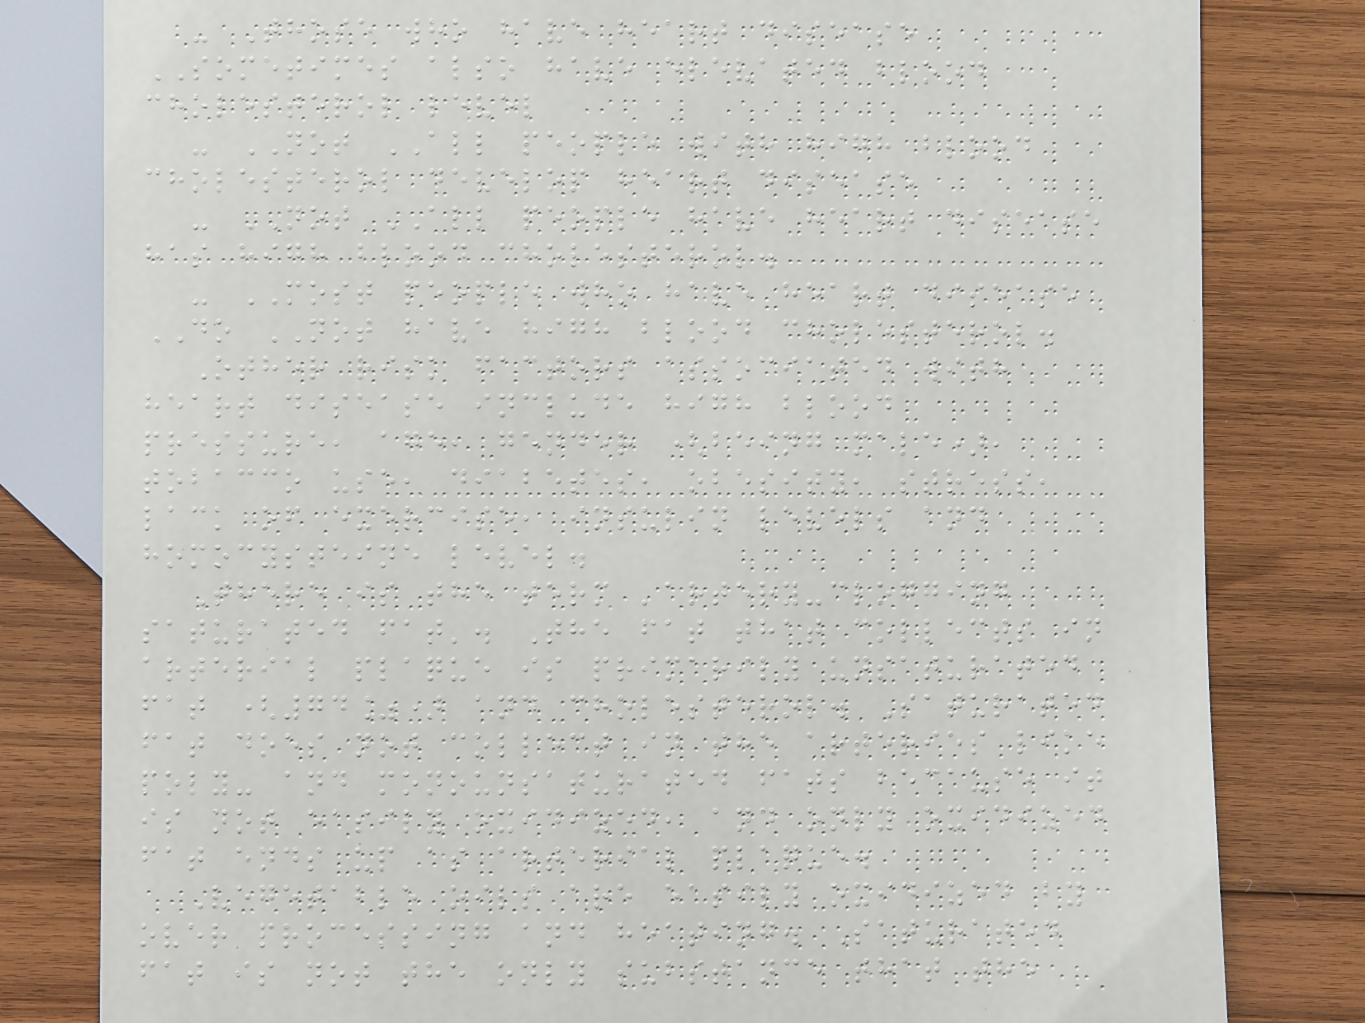- Those who have heart disease
SOMETIMES also have elevated blood
cholesterol level
- NOT ALL people with high blood
cholesterol develop heart disease
- NOT ALL people have heart disease
has high blood cholesterol.
- MOST people who have heart disease
DO NOT have high blood cholesterol.
Other risk factors associated with
heart disease include high blood
pressure, age, gender (being male),
tobacco use, diabetes, obesity, stress,
lack of exercise, insulin levels and
homocysteine level.
There is the term 'artery-clogging
saturated fat'. The fat that collects in
arterial plaque is primarily unsaturated
fat (74%) and cholesterol. Saturated
fat does not collect in the arteries like
poly- and monounsaturated fats because it
is not easily oxidized, and only oxidized
fat ends up as arterial plaque.
Vegetable oils are easily oxidized by
over processing and heating. Saturated
fat is not the only substance that the
